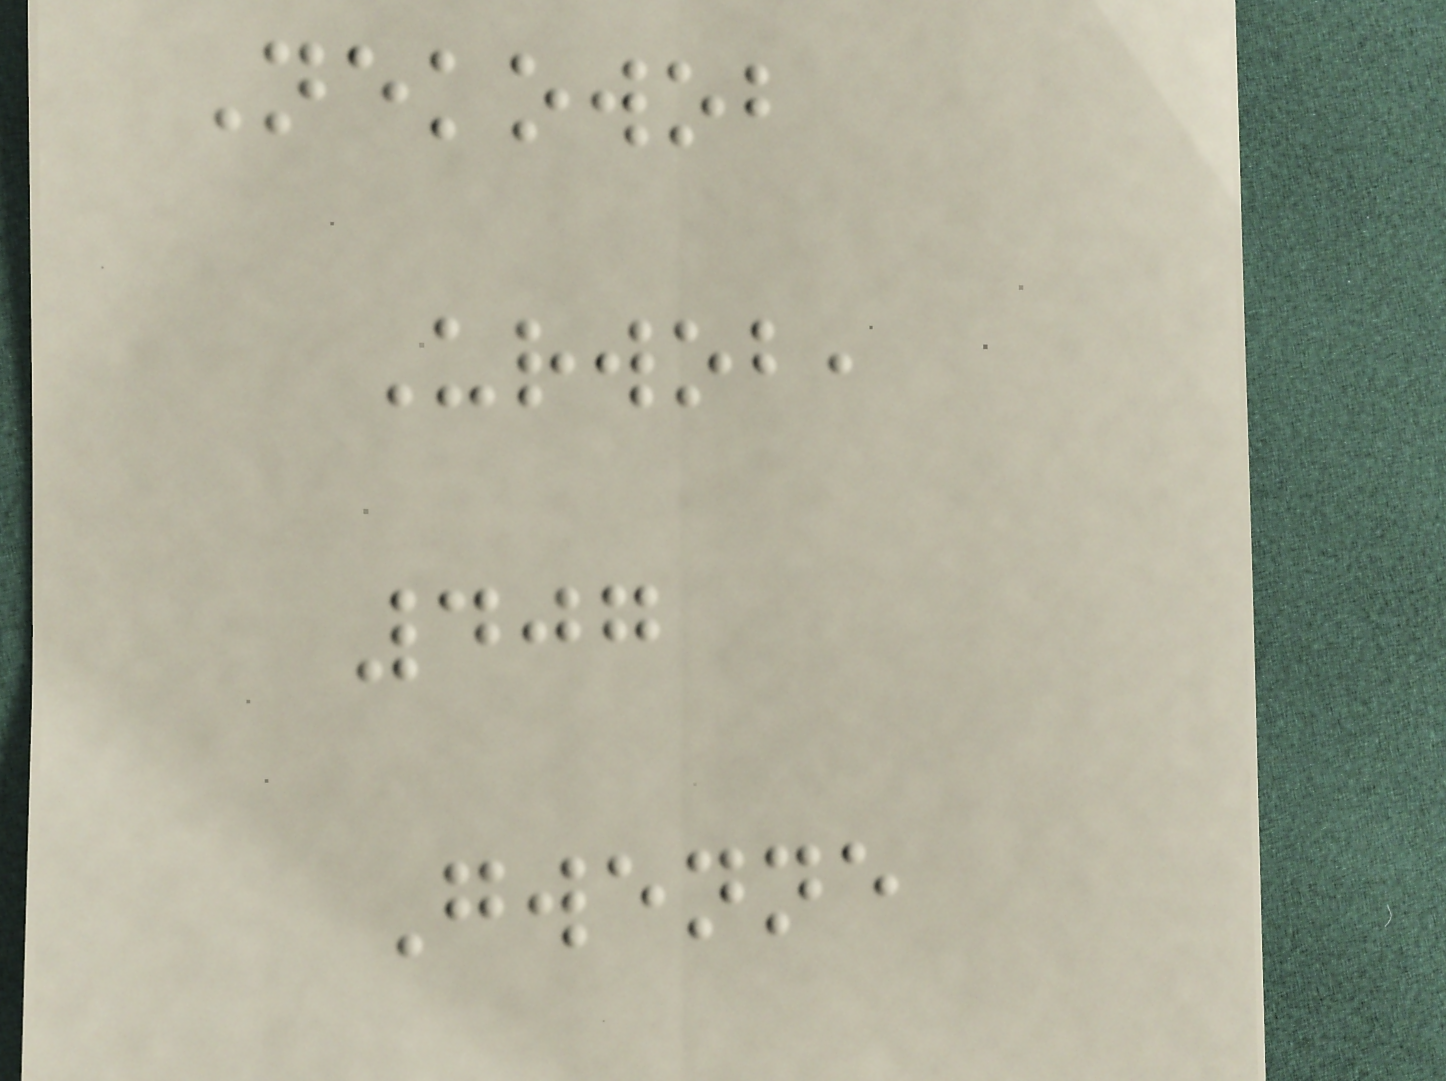Nekowob
Urwob,
407
Gwenne
